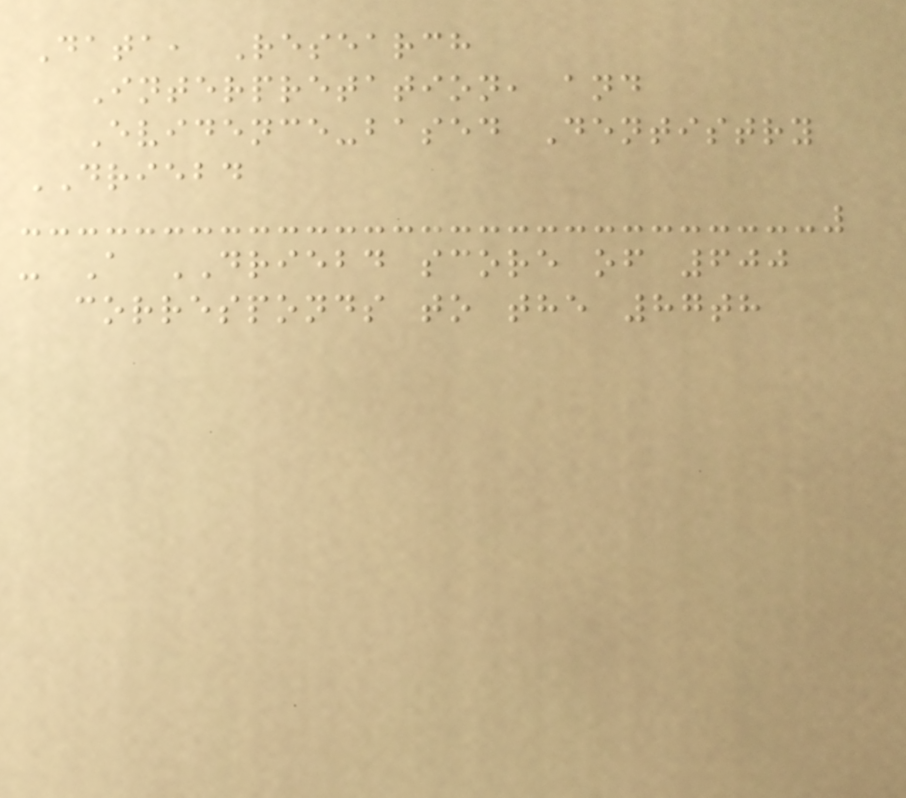Data, Research
Interpretation, and
Evidence-based Dentistry
DRIEBD
- A DRIEBD score of 600
corresponds to the 87th
